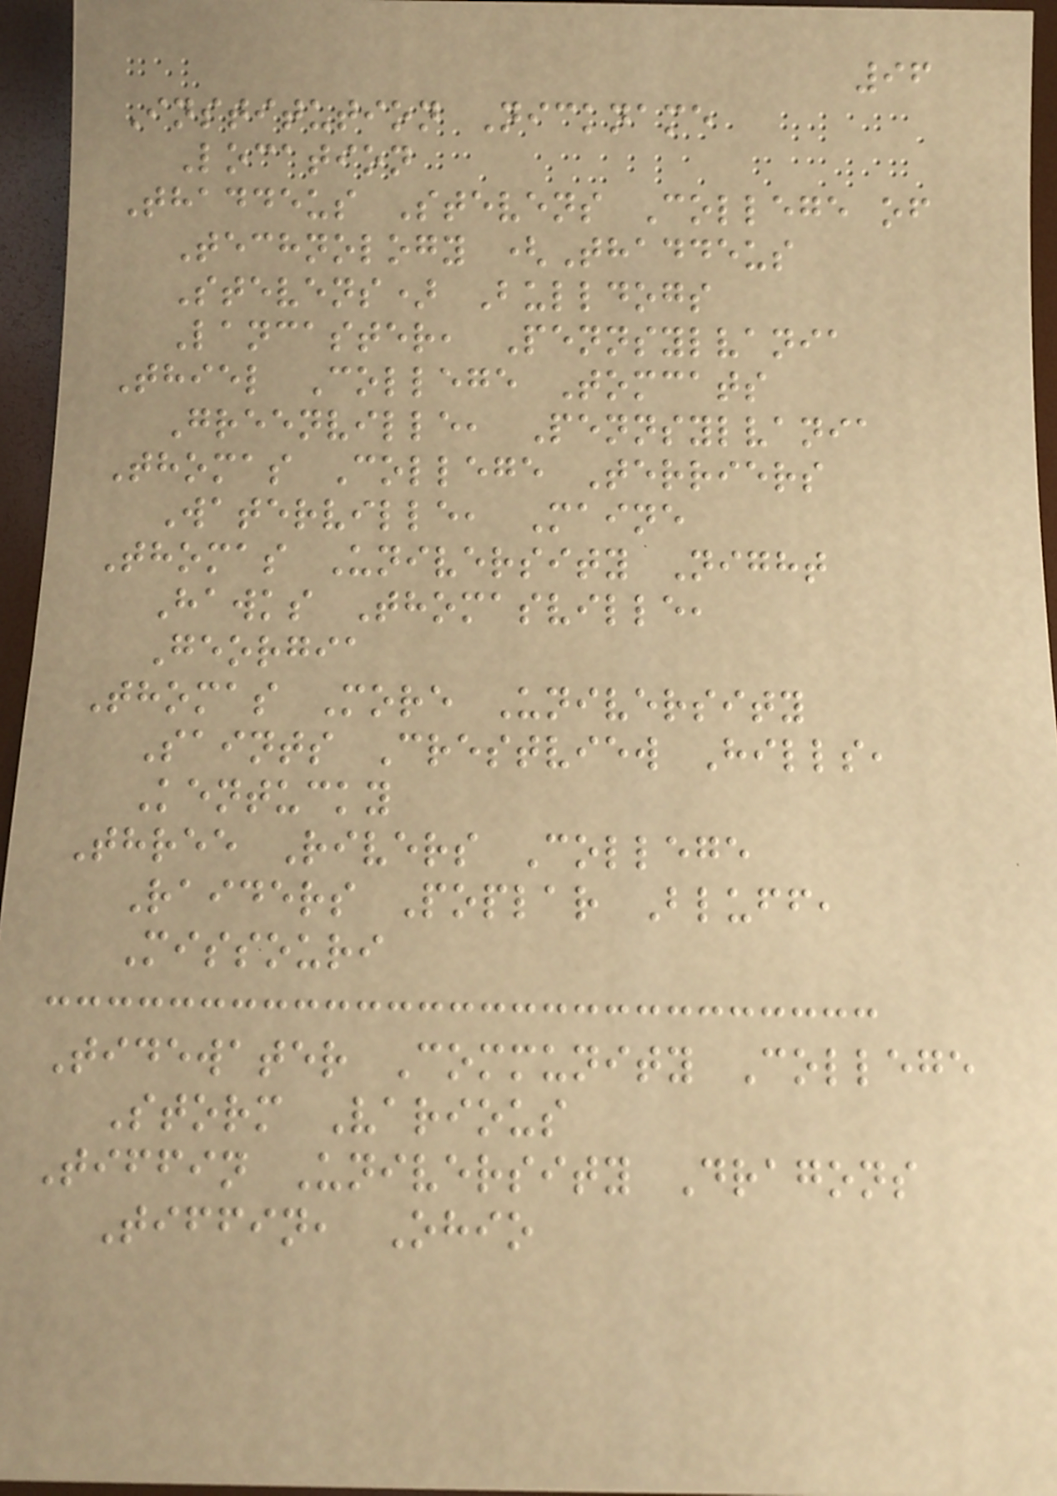96
Institution Nickname
Location
Thaddeus Stevens College of
Technology (Thaddeus
Stevens) Bulldogs
Lancaster, Pennsylvania
Thiel College Tomcats
Greenville, Pennsylvania
Thomas College Terriers
Waterville, Maine
Thomas University Night
Hawks Thomasville,
Georgia
Thomas More University
Saints Crestview Hills,
Kentucky
Three Rivers College
Raiders Poplar Bluff,
Missouri
Tidewater Community College
Storm Various
Tiffin University Dragons
Tiffin, Ohio
